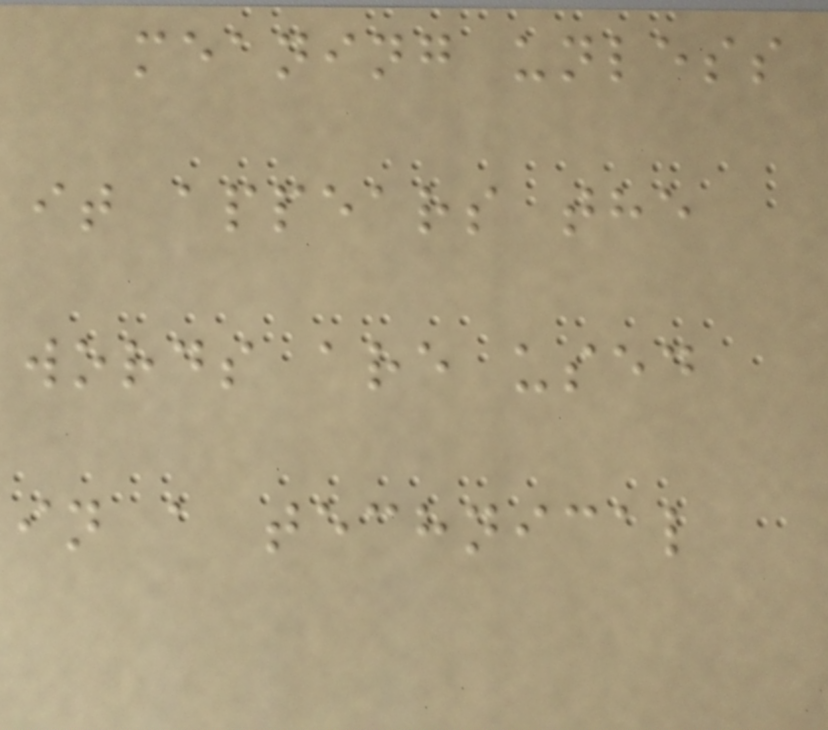meaning unless
it appears the
words are used
in a technical
